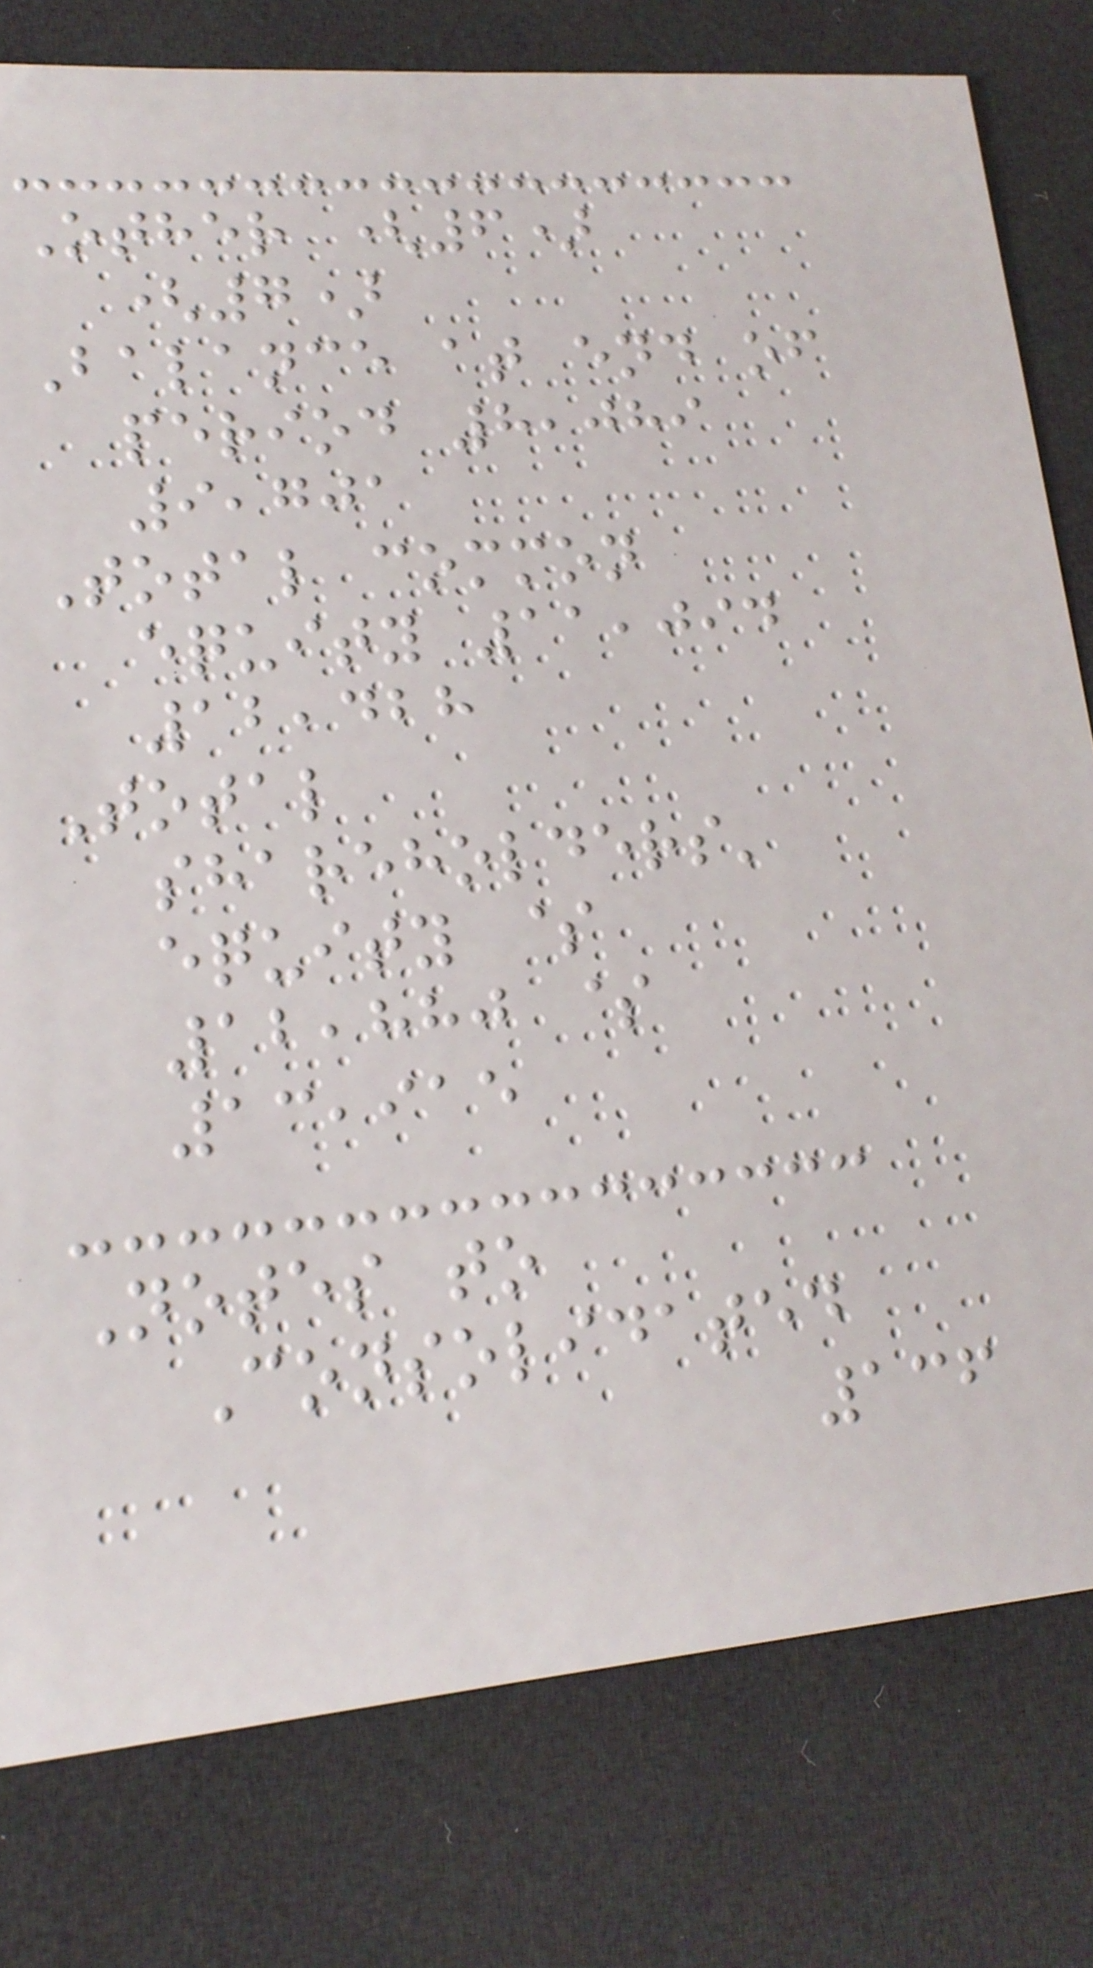Other (6)
(7)
Balance at end of
period 8,089
9,701
Total common
equity 11,094
12,428
Total
shareholders'
equity $
12,880 $
13,915
Notes to
Consolidated
136
